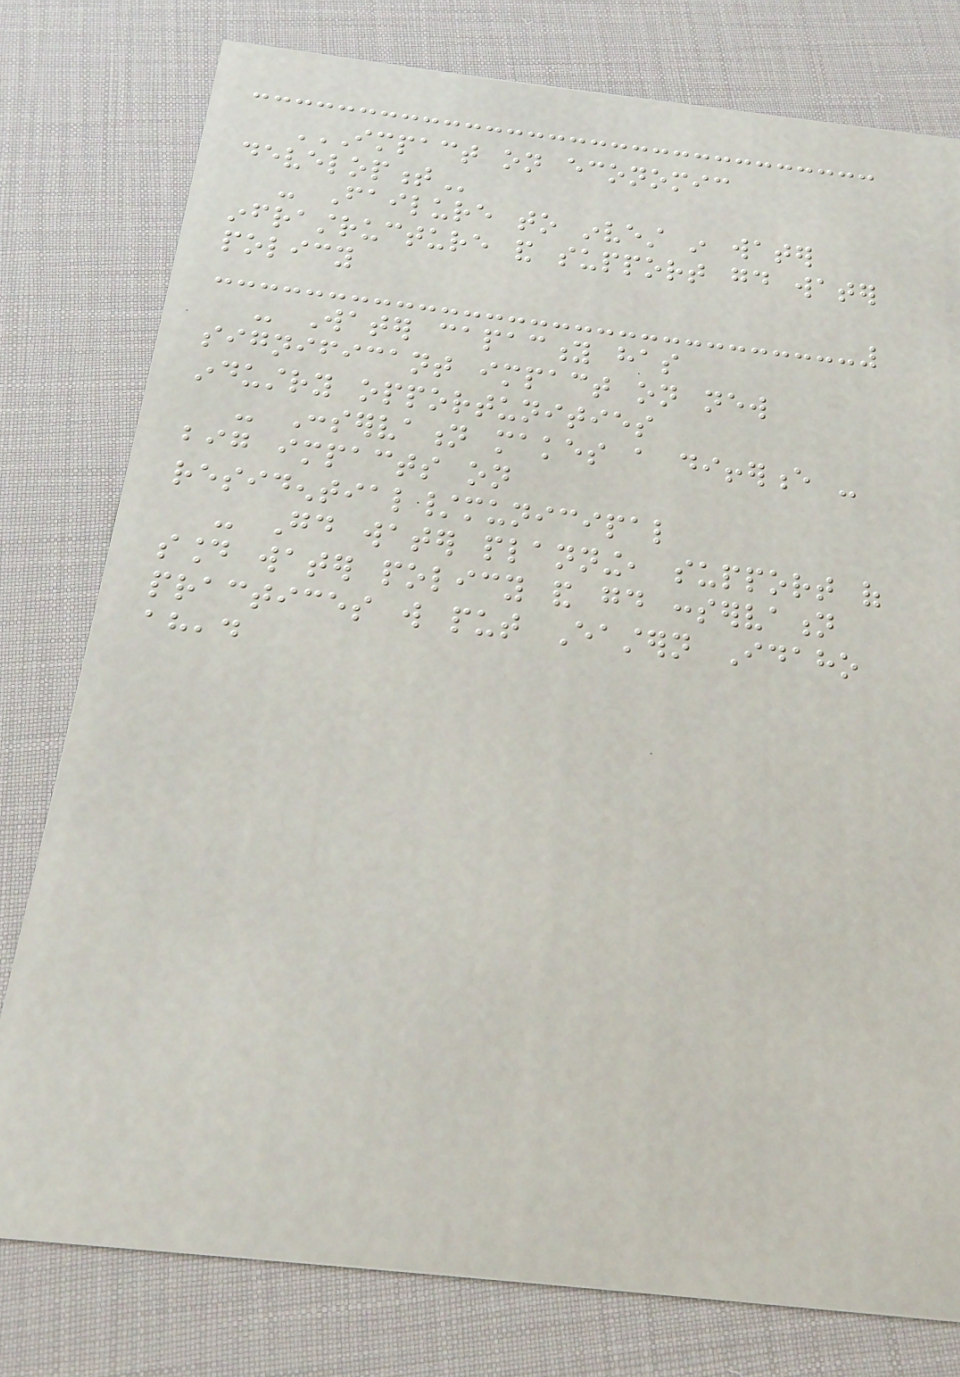IMPACT ON ECONOMIC
DEVELOPMENT
- Failure to invest in water
infrastructure and support good water
policy
- Water capacity has
significant impact on new
industry opportunities
- Conservation makes a difference -
big impacts on
residential/municipal
- Good water planning, support of
sound water policy and good conservation
practices will put Eastern Idaho
ahead
